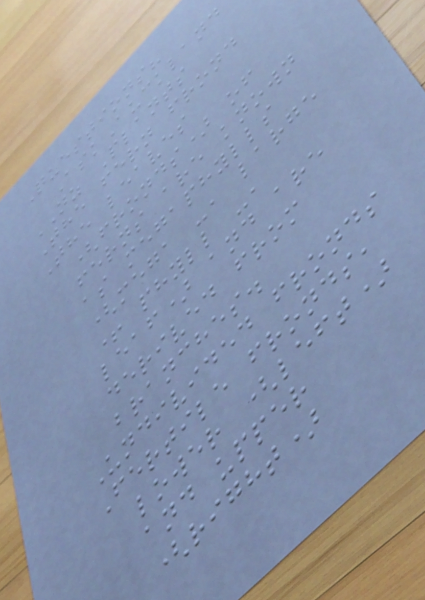Questions?
AskAuckland
NZ Plants
The fern frond
The leaves
(fronds) of
ferns are known
as megaphylls
(mega -, large
+ phyll -,
leaf) and are
derived from
branches.
Undivided fronds
Fertile fronds,
lower (left)
and upper
(right)
